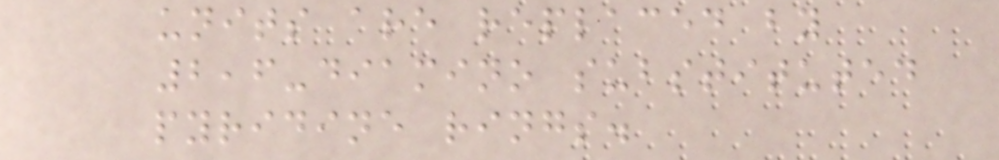units are replaced by
2,6-diamino substituted
pyridine rings.
